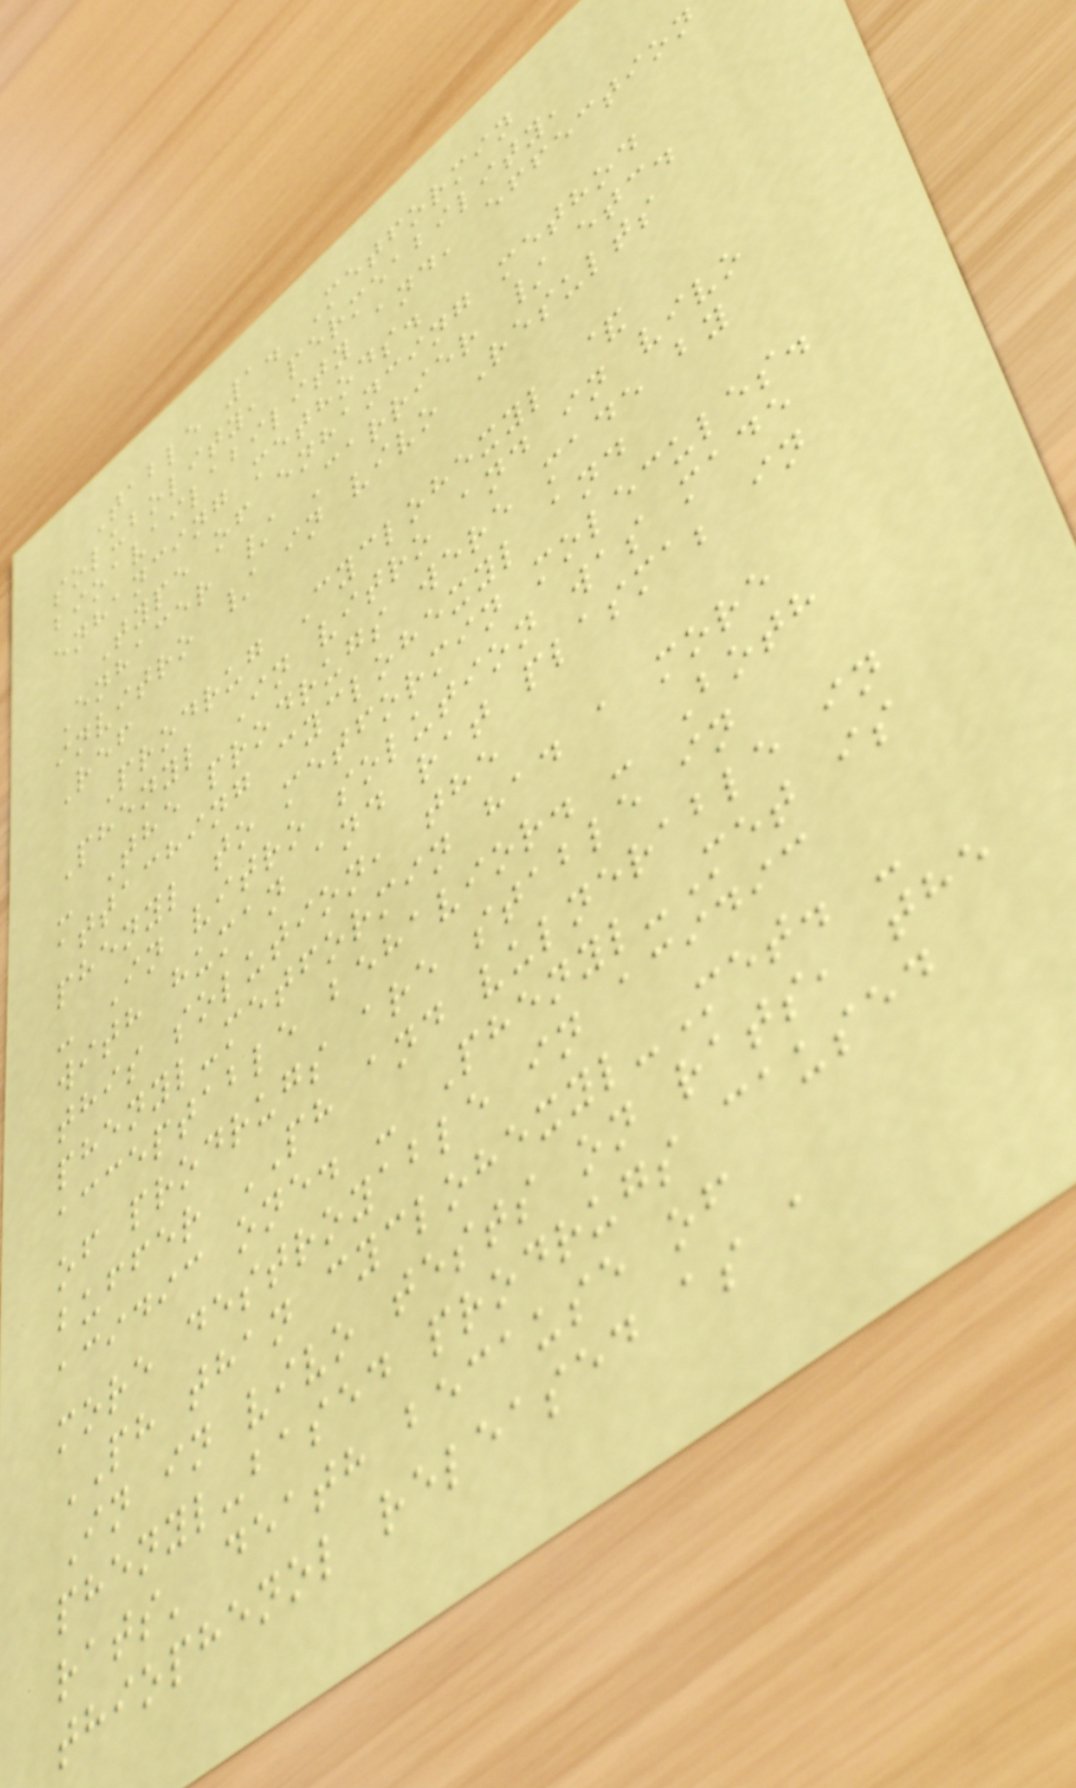Table 1. Metformin
solubolity, permeability,
bioavailability and, effection
enhancing methods.
Type of enhancing method
Enhacer / Carrier / etc.
invitro / in vivo Results
Ref
Prodrug Cyclohexyl &
Phenyl In vitro and in vivo
- The prodrugs were made by
attaching cyclohexyl and
phenyl to metformin molecules.
- In vitro solution was made
with human and rat plasma; in
this solution, the
phenyl-metformin had a more
acceptable behavior. - Both
of prodrugs are stable in
buffer PH and vulnerable in
acidic one. - Phenyl-Met is
more destroyable in acidic
PH than cyclohexyl-Met. -
In in vivo tests on rats, the
phenyl-based prodrugs caused
rats' death because of
thiophenol released as a
